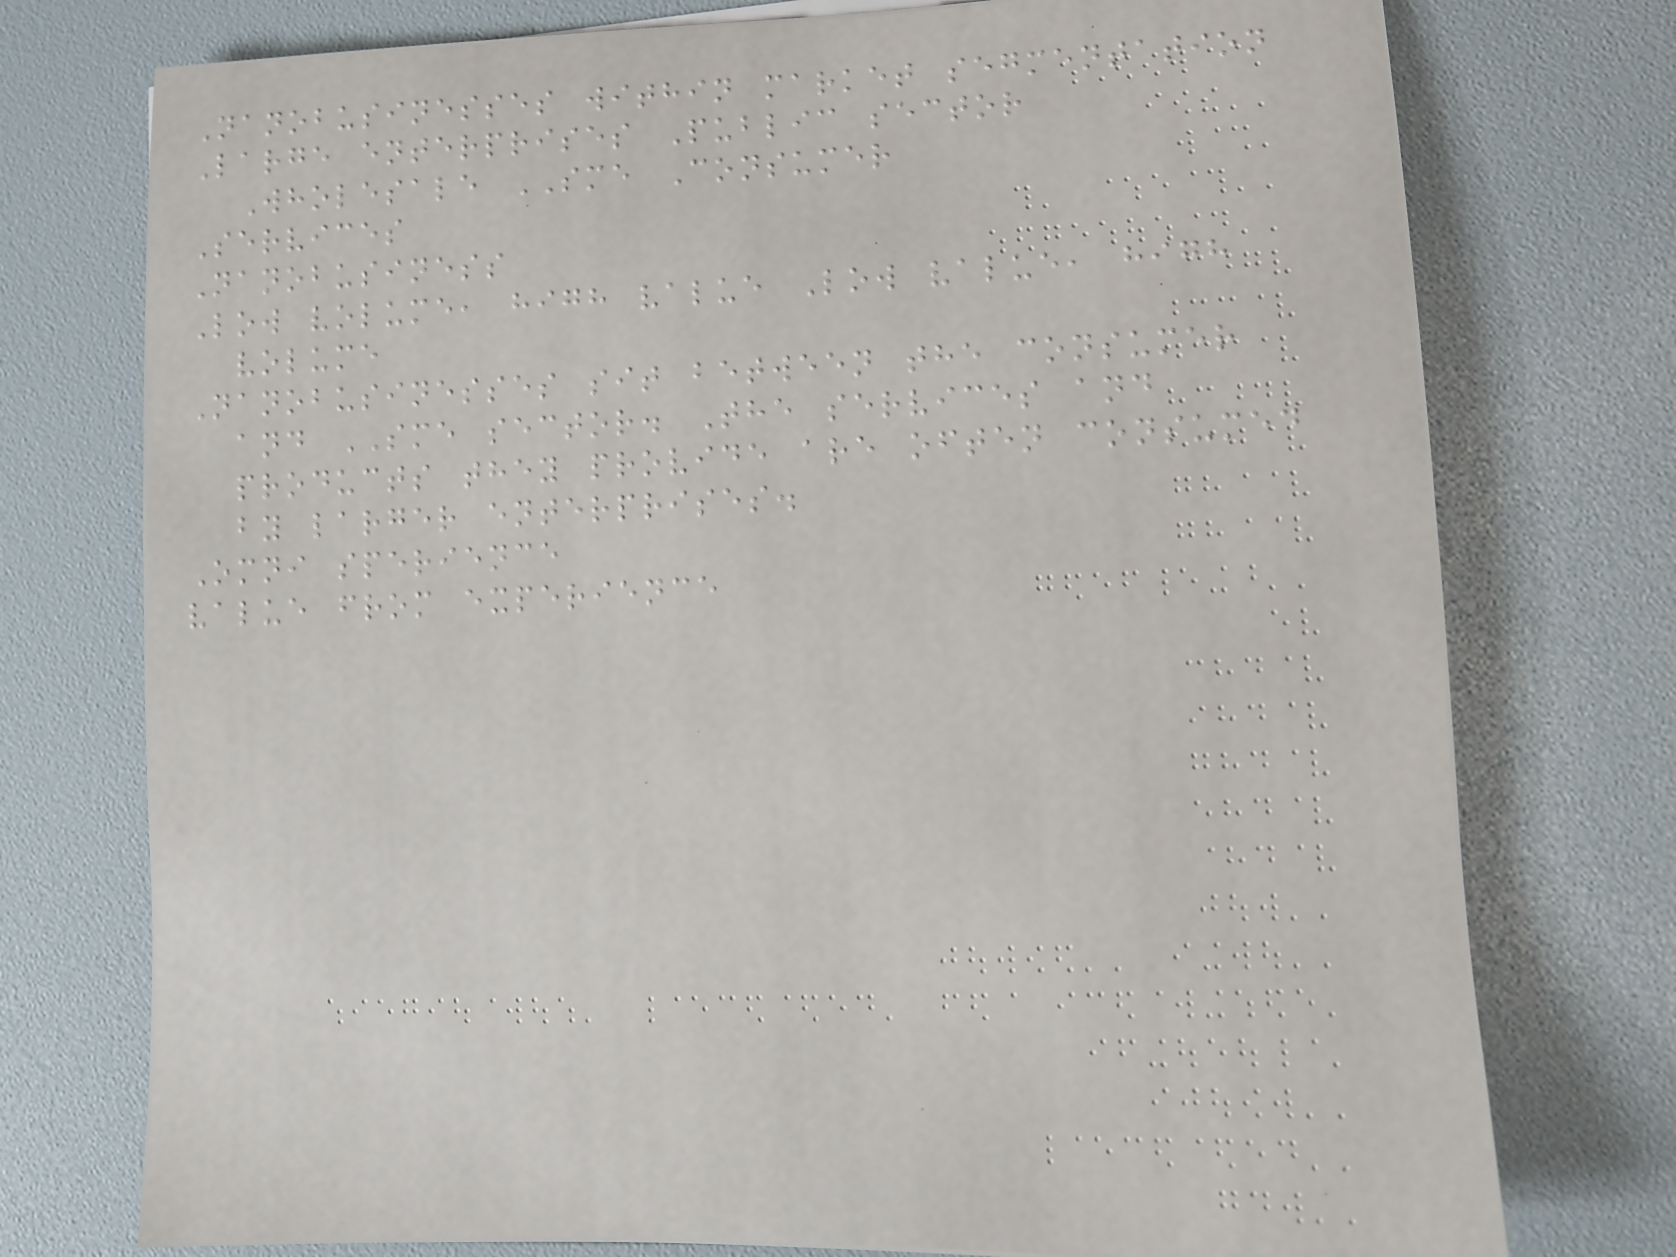Nanobusinesses within market segmentation
Large enterprises Public sector
Wholesale SME Consumer
Services
Nanobusiness
Low volume, high value Low value, high
volume
Nanobusinesses sit between the consumer
and SME sector. The services and
products they provide are often consumed
by larger enterprises.
Omni sperience
value from experience
